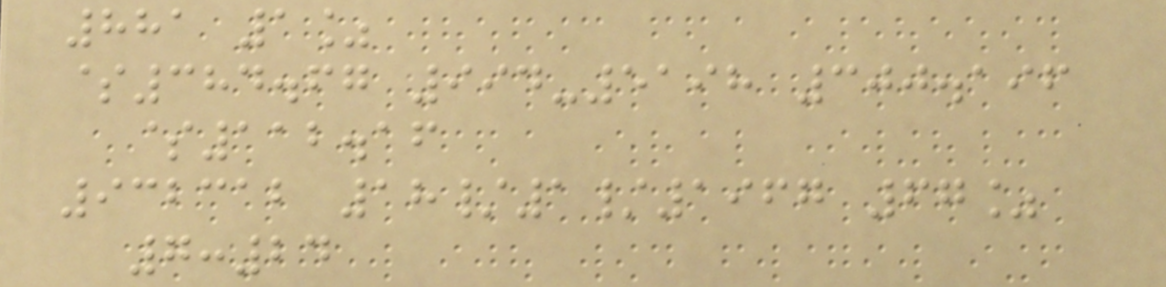881 1%
$384.67 994-5198 300.196
$112.16
932312 18/1/1967 67%
7:24
